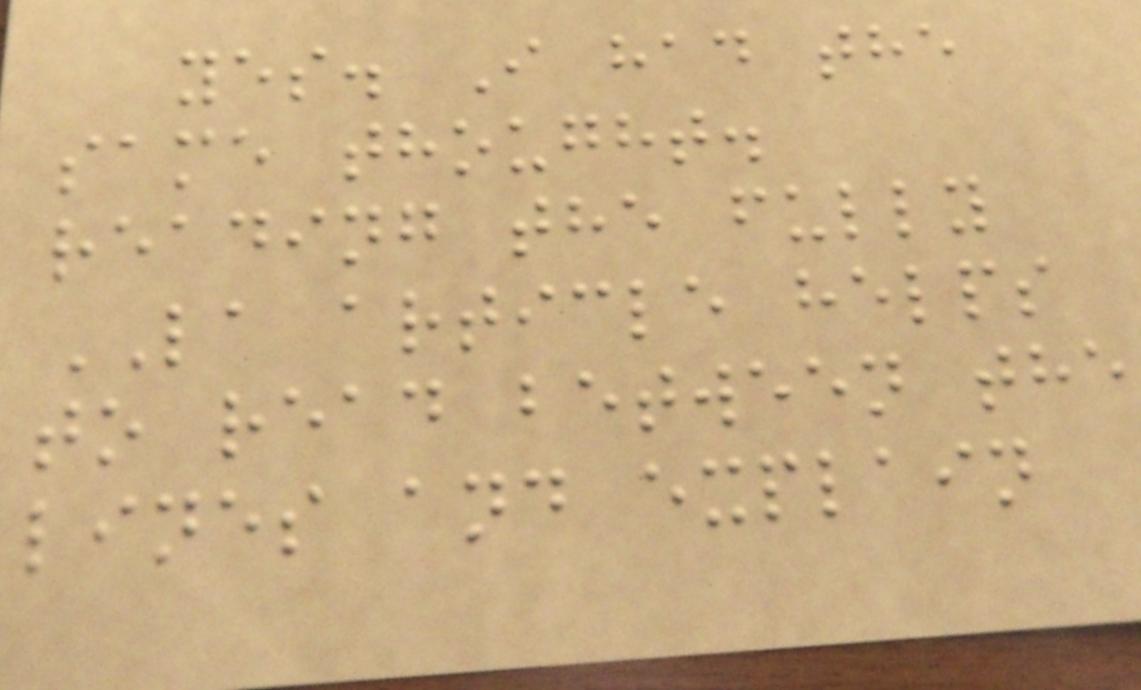yes. I had the
same thought.
reading the fully
LA article helps
to read between the
lines and explain
